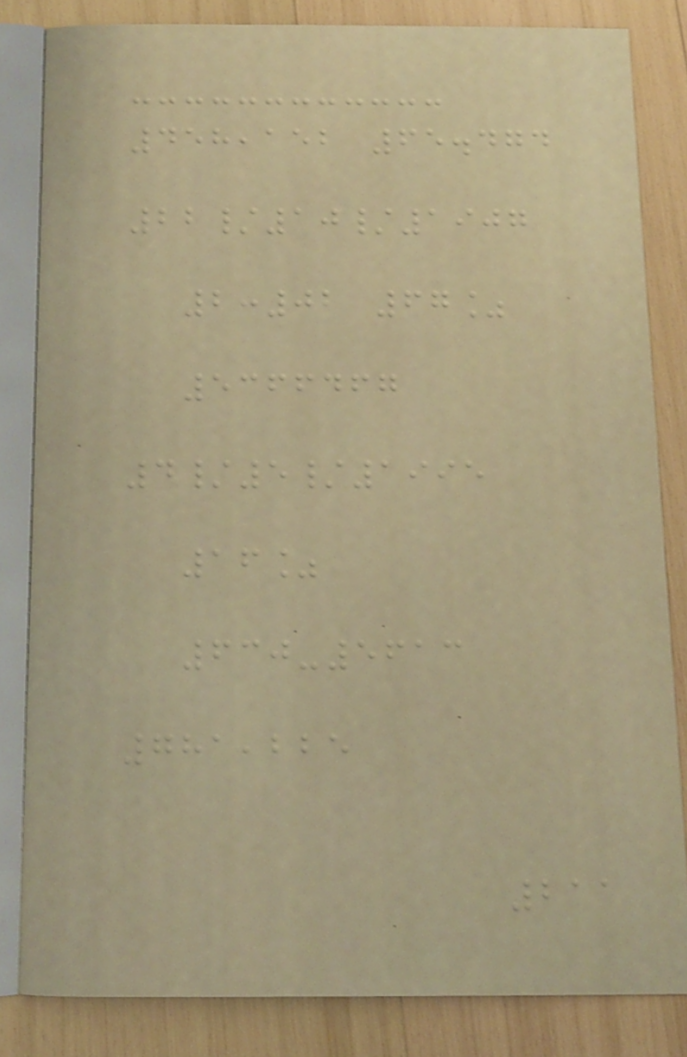458,152 65.474
22/10/1907
2:02 67%
5366467
4/5/1995
16%
630-5613
781,225
211
